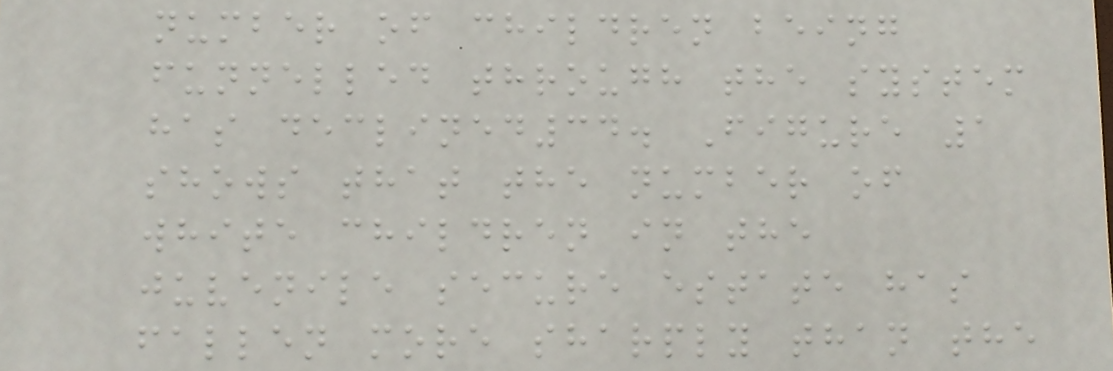number of children being
funnelled through the system
has declined34. Figure 1
shows that the number of
white children in the
juvenile secure estate has
fallen more sharply than the
